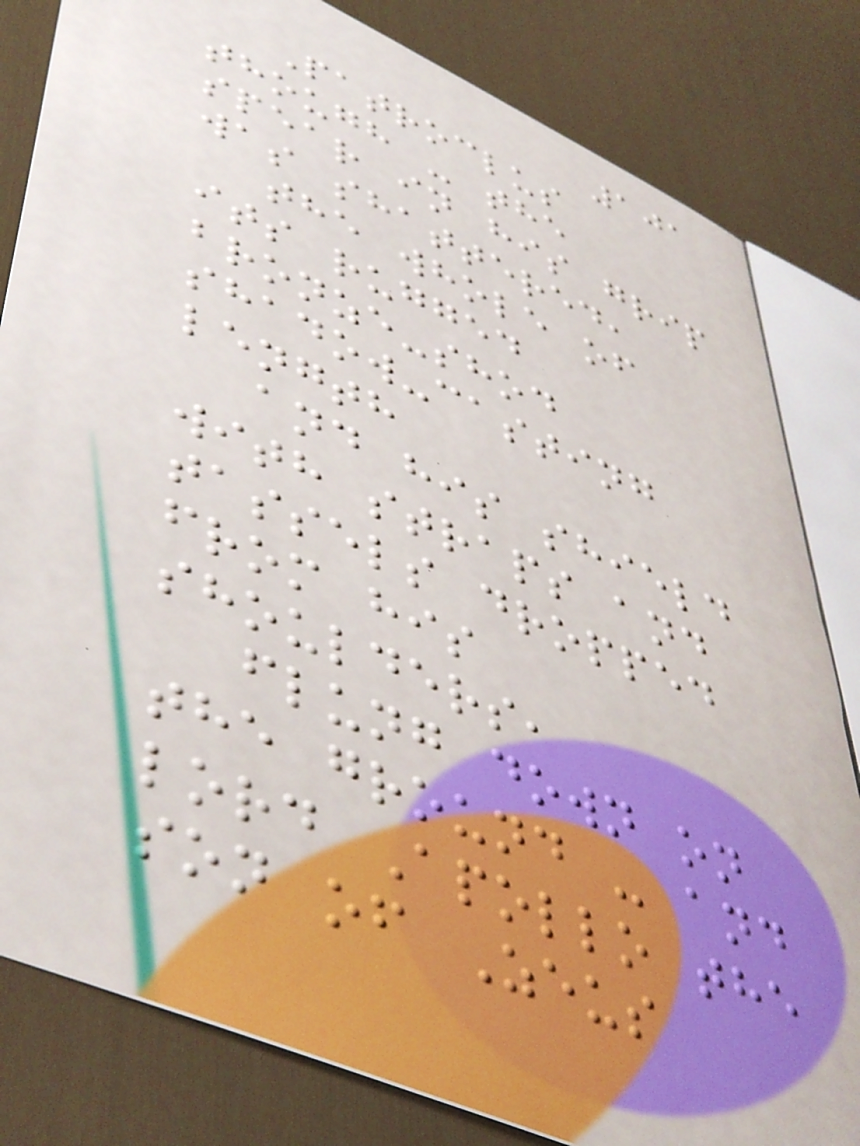101
Patroclus
though - the
spear in his grip
was shattered,
the whole of
its rugged
bronze-shod
shadow-casting
length
and his shield
with straps and
tassels dropped
from his
shoulders,
flung down on
the ground - and
lord Apollo the
son of Zeus
